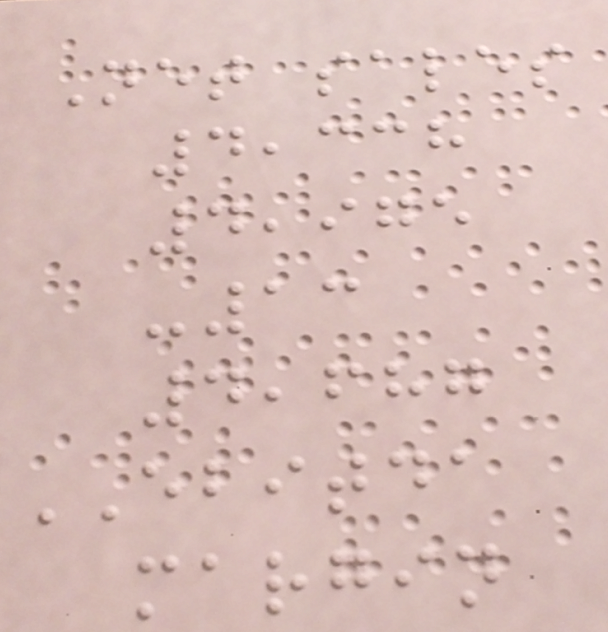Net sales
4,338
4,975
-13
4,687
EBITDA
margin
